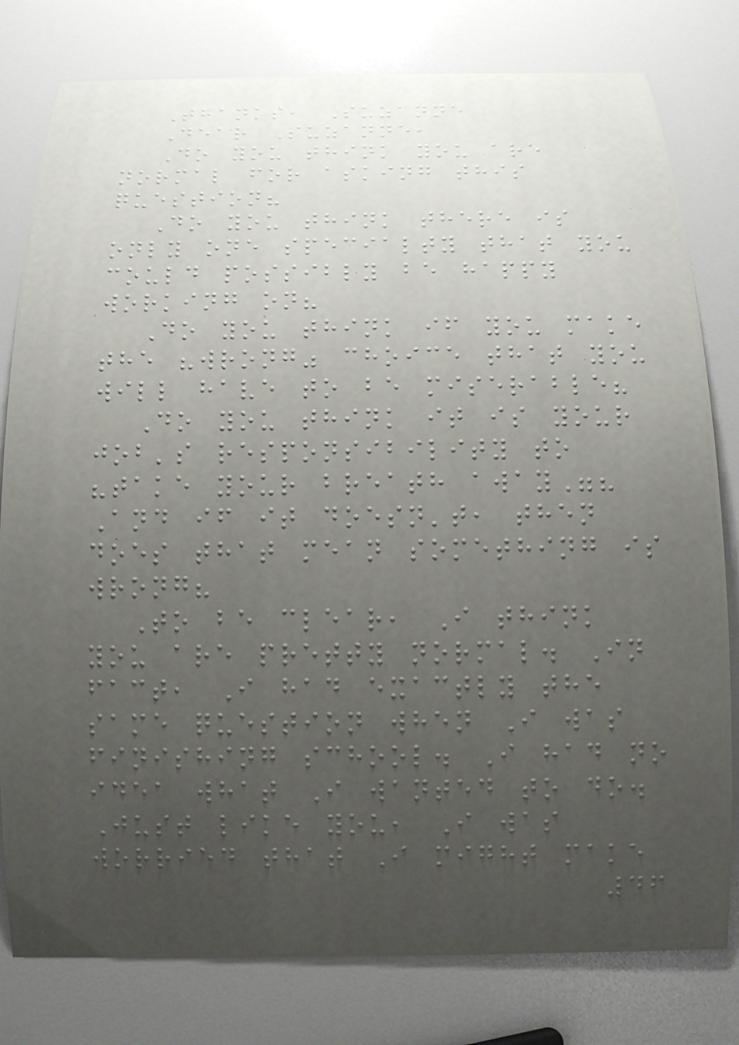Thanks, Suzanne
Dear Suzanne,
Do you think you are
normal for asking this
question?
Do you think there is
only one specialty that you
could possibly be happy
working on?
Do you think if you make
the "wrong" choice that you
will have to be miserable?
Do you think it is your
job's responsibility to
"take your breath away"?
And if it doesn't, then
does that mean something is
wrong?
To be clear, I think
you are pretty normal. In
fact, I had exactly the
same question when I was
finishing school. I had no
idea what I wanted to do.
Just like you, I was
worried that I might make
46
